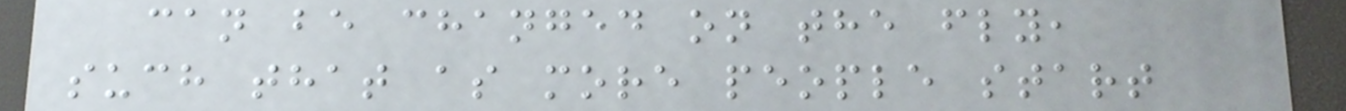can be changed on the fly,
such that as more people start
